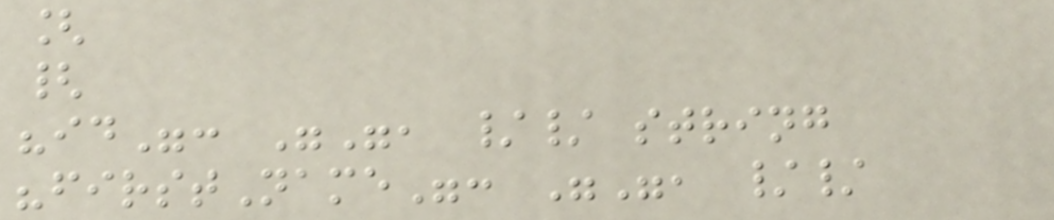[
{
"id": "", // string
"firstName": "", //
